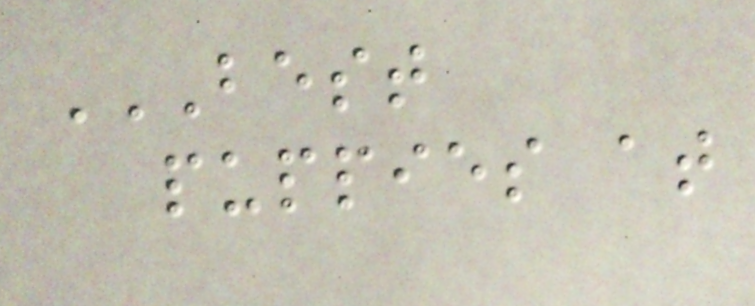BEST
PUPPIES AT
